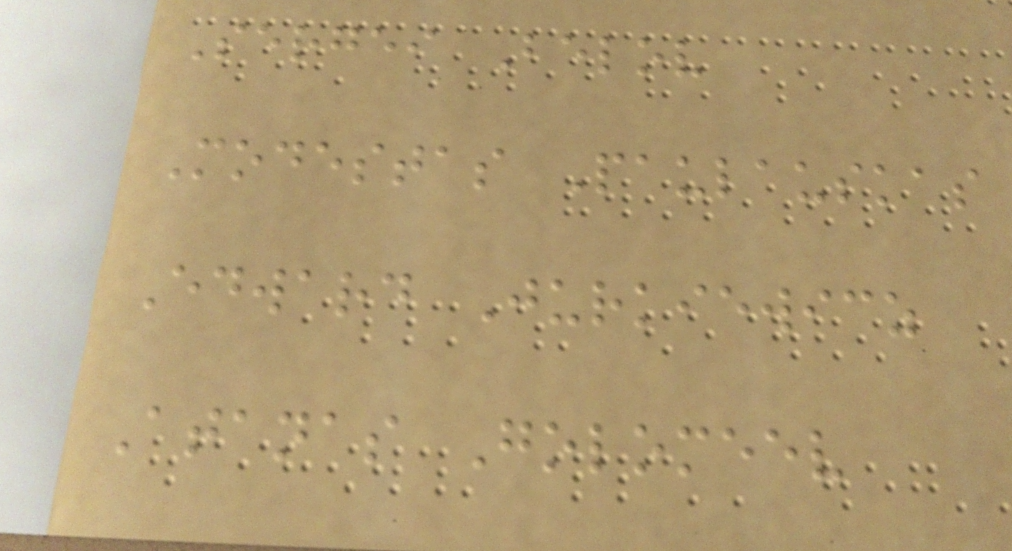Sergei Belov
Modestas Paulauskas
Edward Jurkiewicz
Atanas Golomeev
